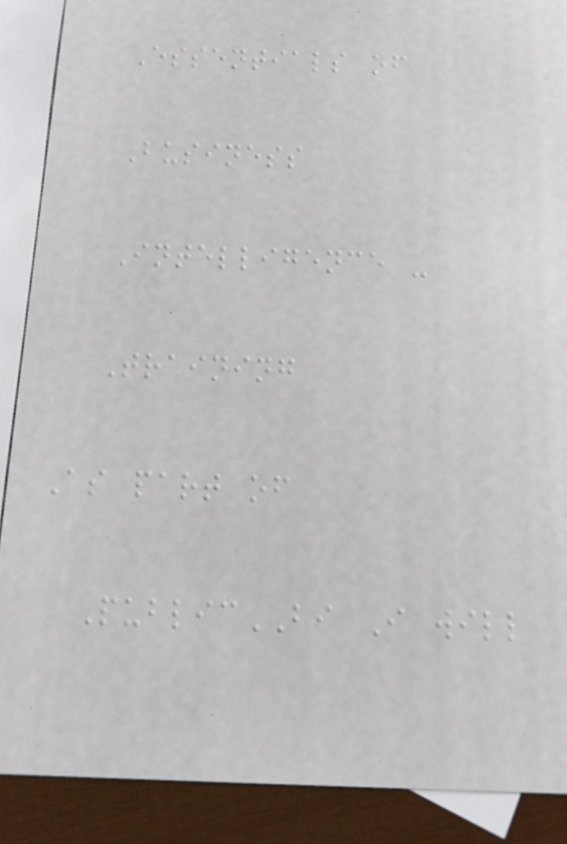Essentials of
Business
Intelligence -
Training
As part of
PublicBI I will
